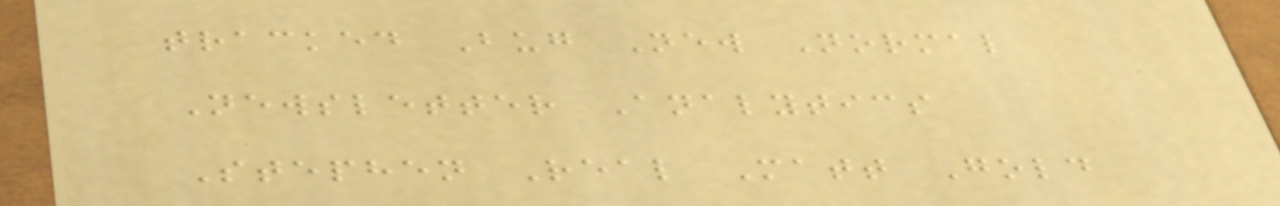tracked Bug New Normal
Newsletter Analytics
Stephen Real Matt Gold
